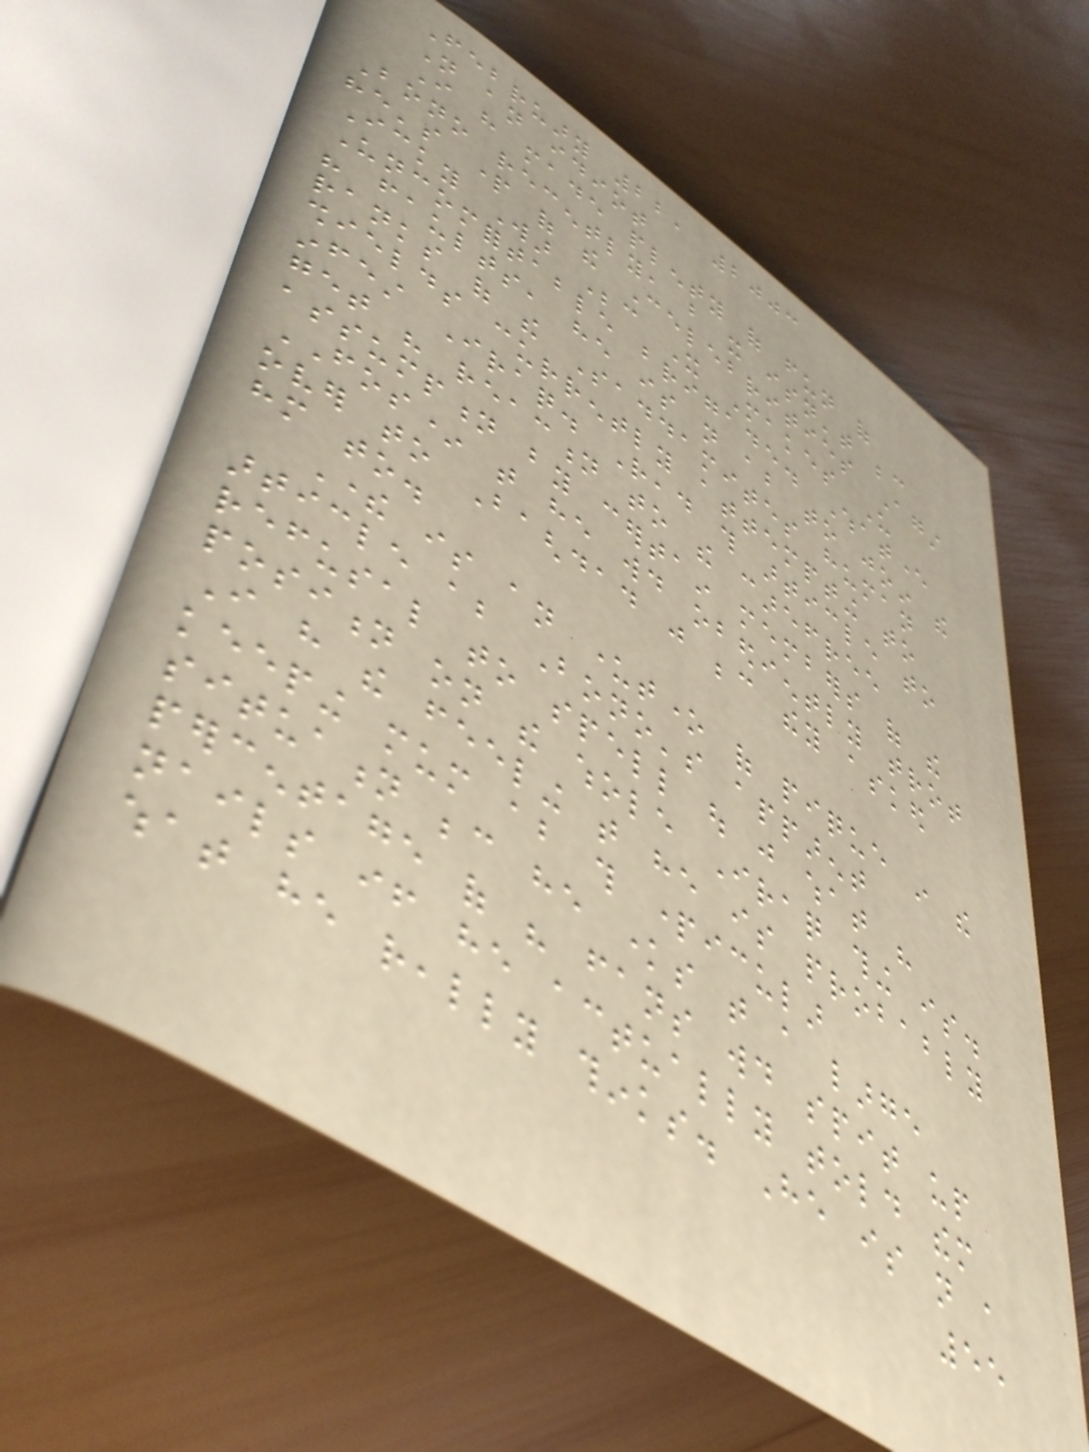February 22, 2003
Not an idiot
I have made plenty of fun of
Bono recently, but it isn't because
he's part of the Celebrities Against
Icky War Because It Makes Us
Uncomfortable brigade. Whatever
his faults, he is not about to join the
ranks of the Saddamites human
shields currently attempting to
infest Iraq. Read this article to
get his reaction to the carefree
assumption by certain members of the
FOS* that he would obediently trot
over to Baghdad just because they asked
him to.
There is an undertone of pique in the
article about Bono's apparent
refusal to spell out just what his
position on the whole Iraq thing is.
I have the feeling that he is probably
keeping mum about this particular
situation because he knows that a large
percentage of his fans would spit up
nails if he actually told them
what he really thinks. He is not a
55
